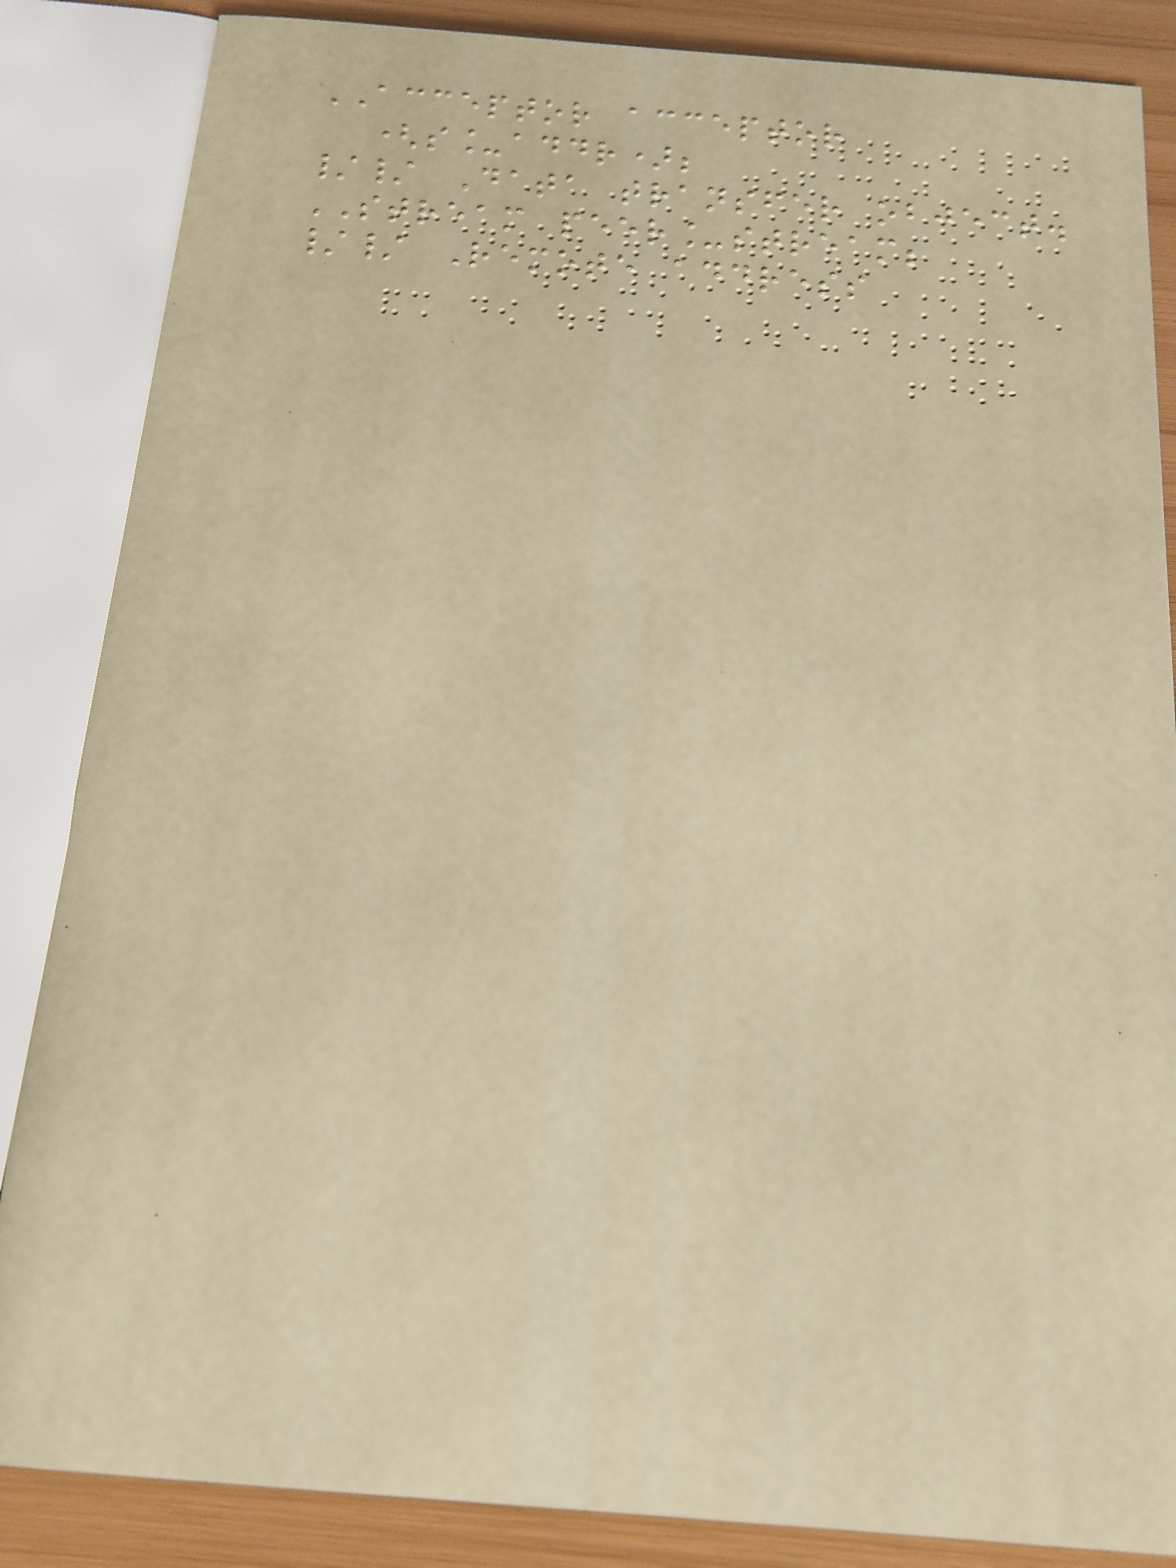ACCEPTOR acceptor
(s_addr);
// Data transfer object.
STREAM peer_stream;
// Remote address
